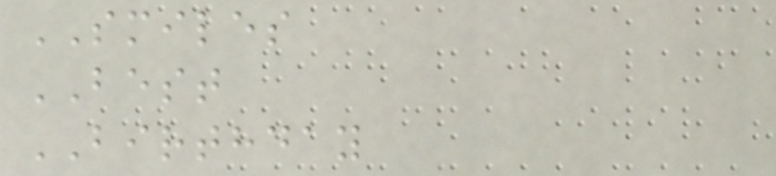SMILES
BEST
BIRTHDAY
